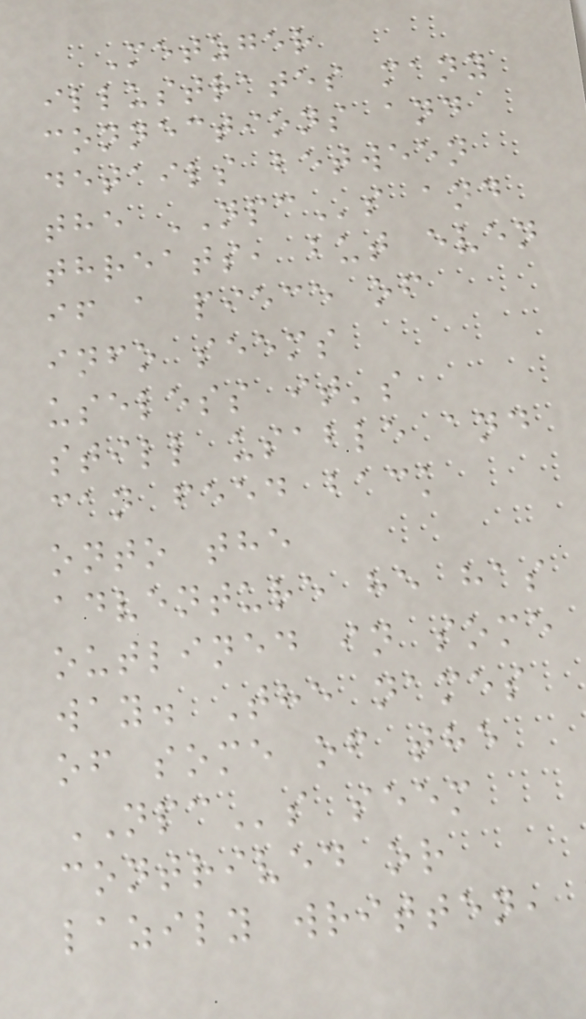Metzger
illustrates many
connections and
details between
the NPCs and
threats, but even
if a piece of
info seems
useless it's
still usable and
can feed back
onto the
adventure he has
outlined in some
way. The names
of some of the
NPCs seem
contrived or
lazily written,
